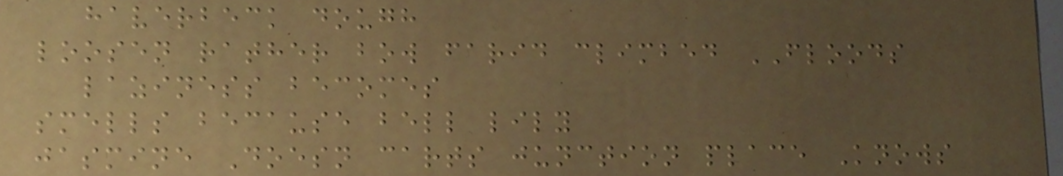haverbeck dough
loosen rather bow farid climbed FLOODS
laziness becomes
smells because bell lily
jasmine Doesn carts junction place Knows
